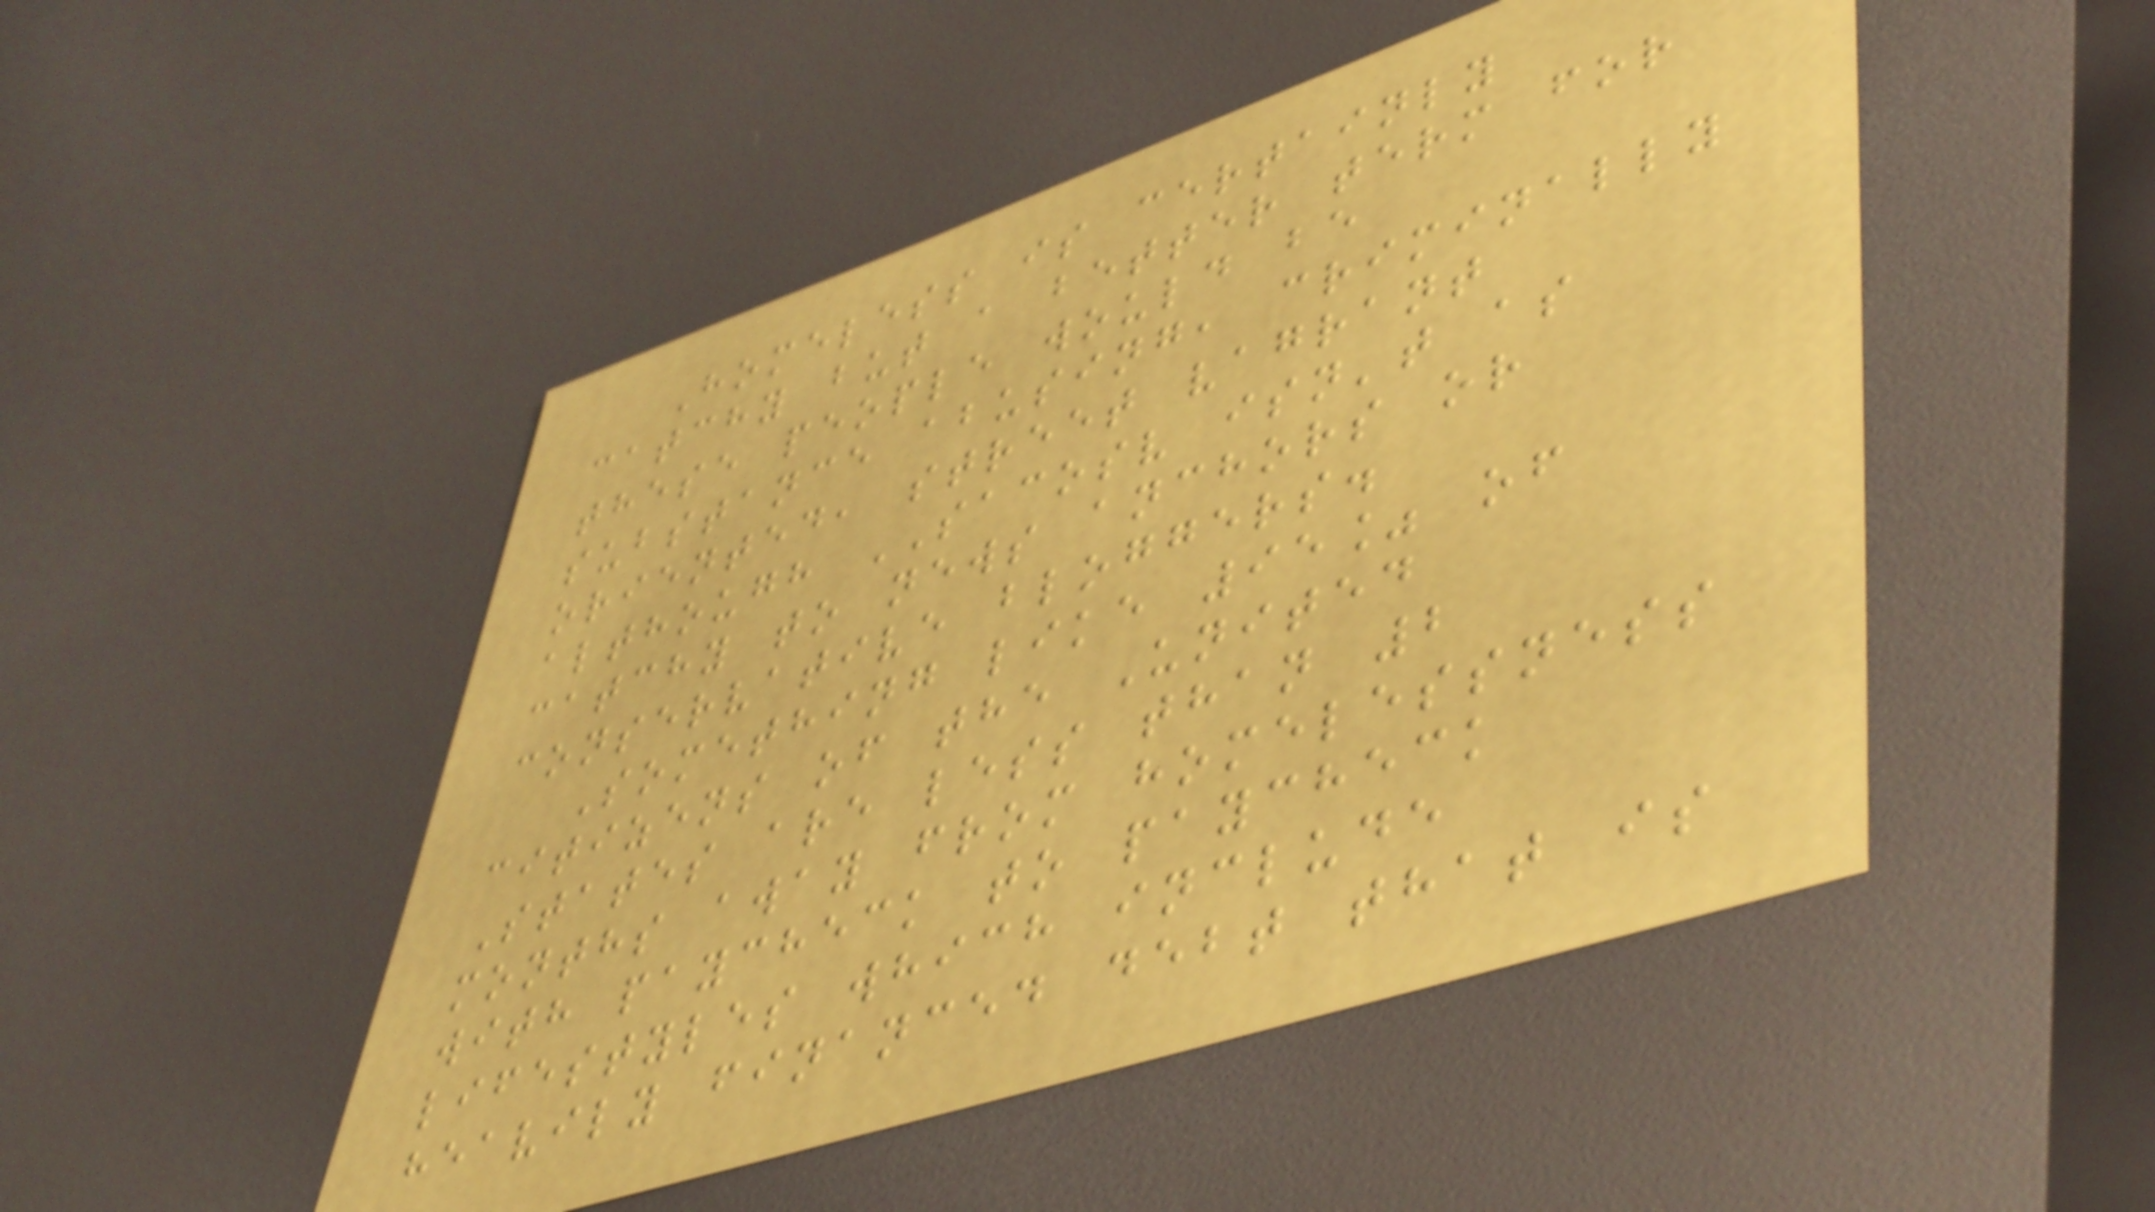Homeless is certainly
catchy but a better term for
these people would be
substance abusing, criminally
oriented, street vagrant
although SACOSV isn't as
catchy to news anchors or
conservative bloggers.
Something like 95% of
citizens of the United
States are less than 2
months away from homelessness
with paycheck to paycheck
lifestyles which include
heavily financed debt that is
